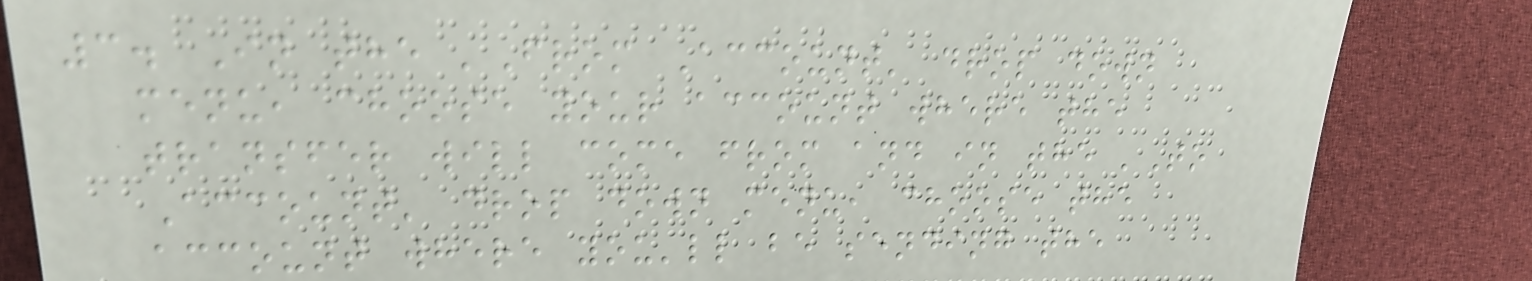3. In the 'From Account' drop down
menu, choose your account where the
transfer will come from and in the 'To
Account' drop down menu, choose the
account where you'll be sending the
